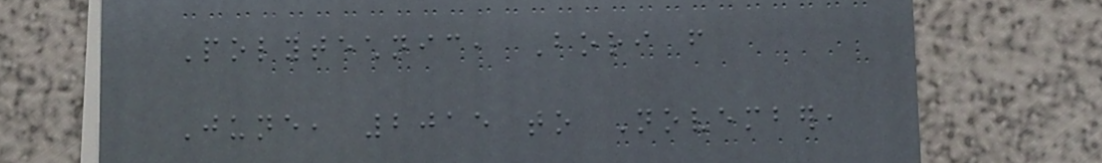Polytechnic, Bori from
June, 2015 to November,
